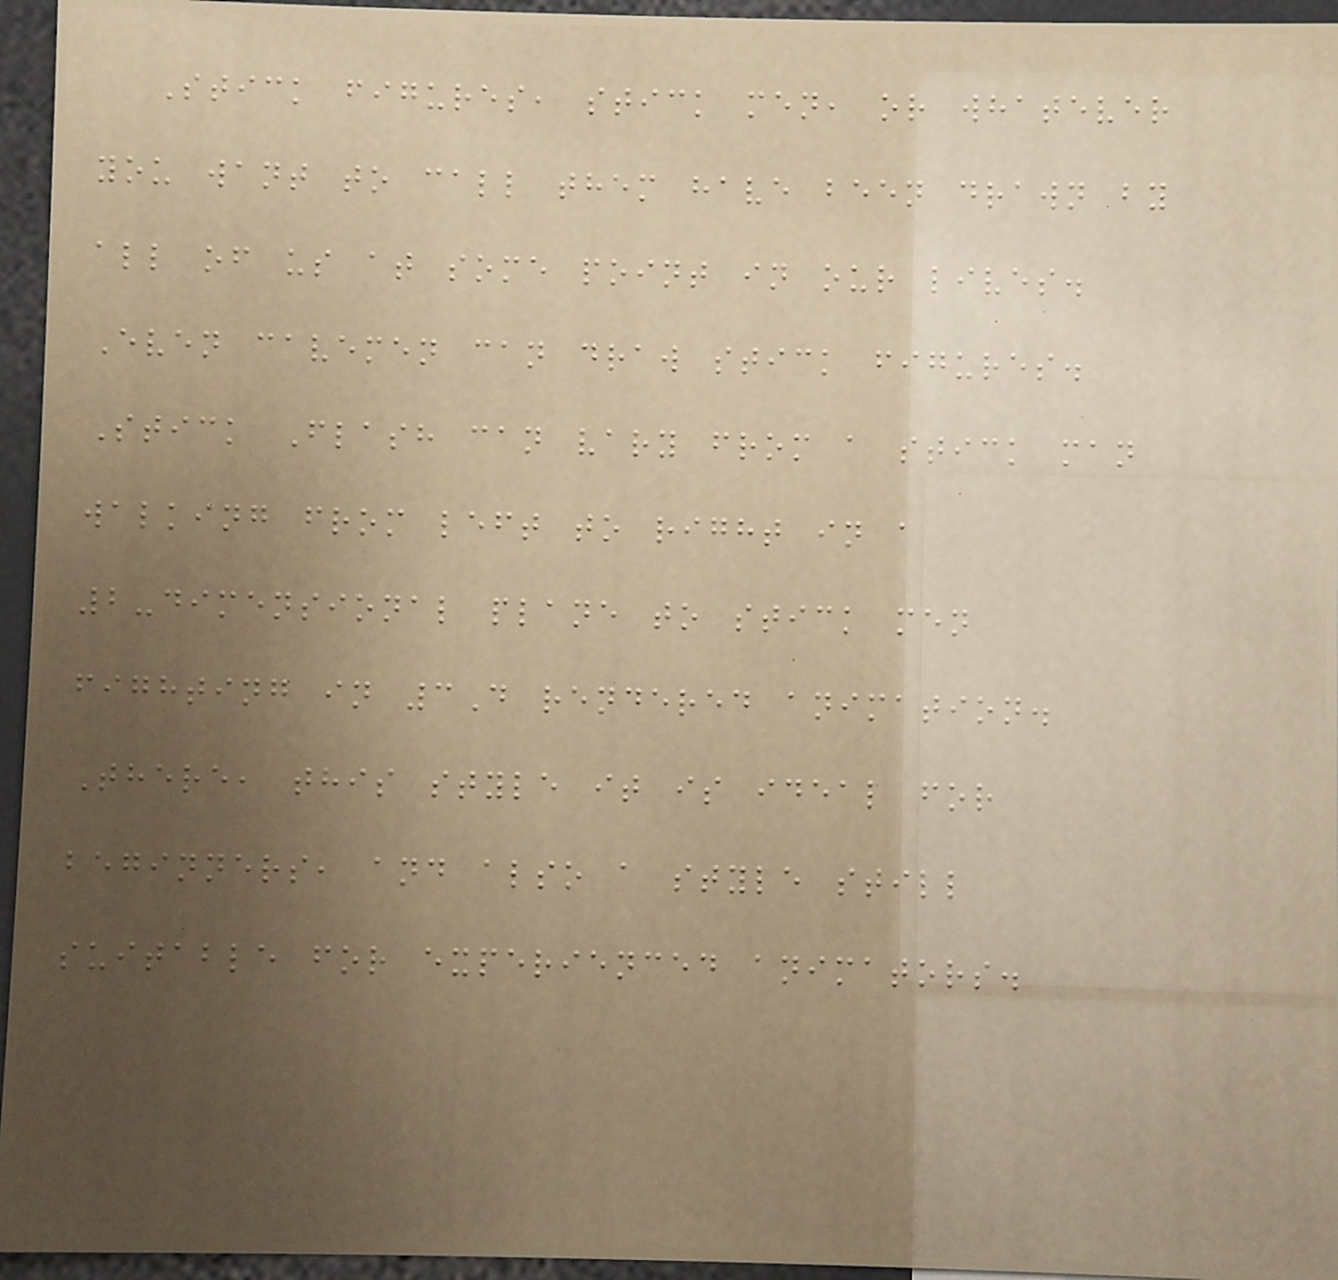Stick figures, stick men, or whatever
you want to call them have been drawn by
all of us at some point in our lives.
Even cavemen can draw stick figures.
Stick Flash can vary from a stick man
walking from left to right in a
2-dimensional plane to stick men
fighting in 3D rendered animation.
There, this style it is ideal for
beginners, and also a style still
suitable for experienced animators.
